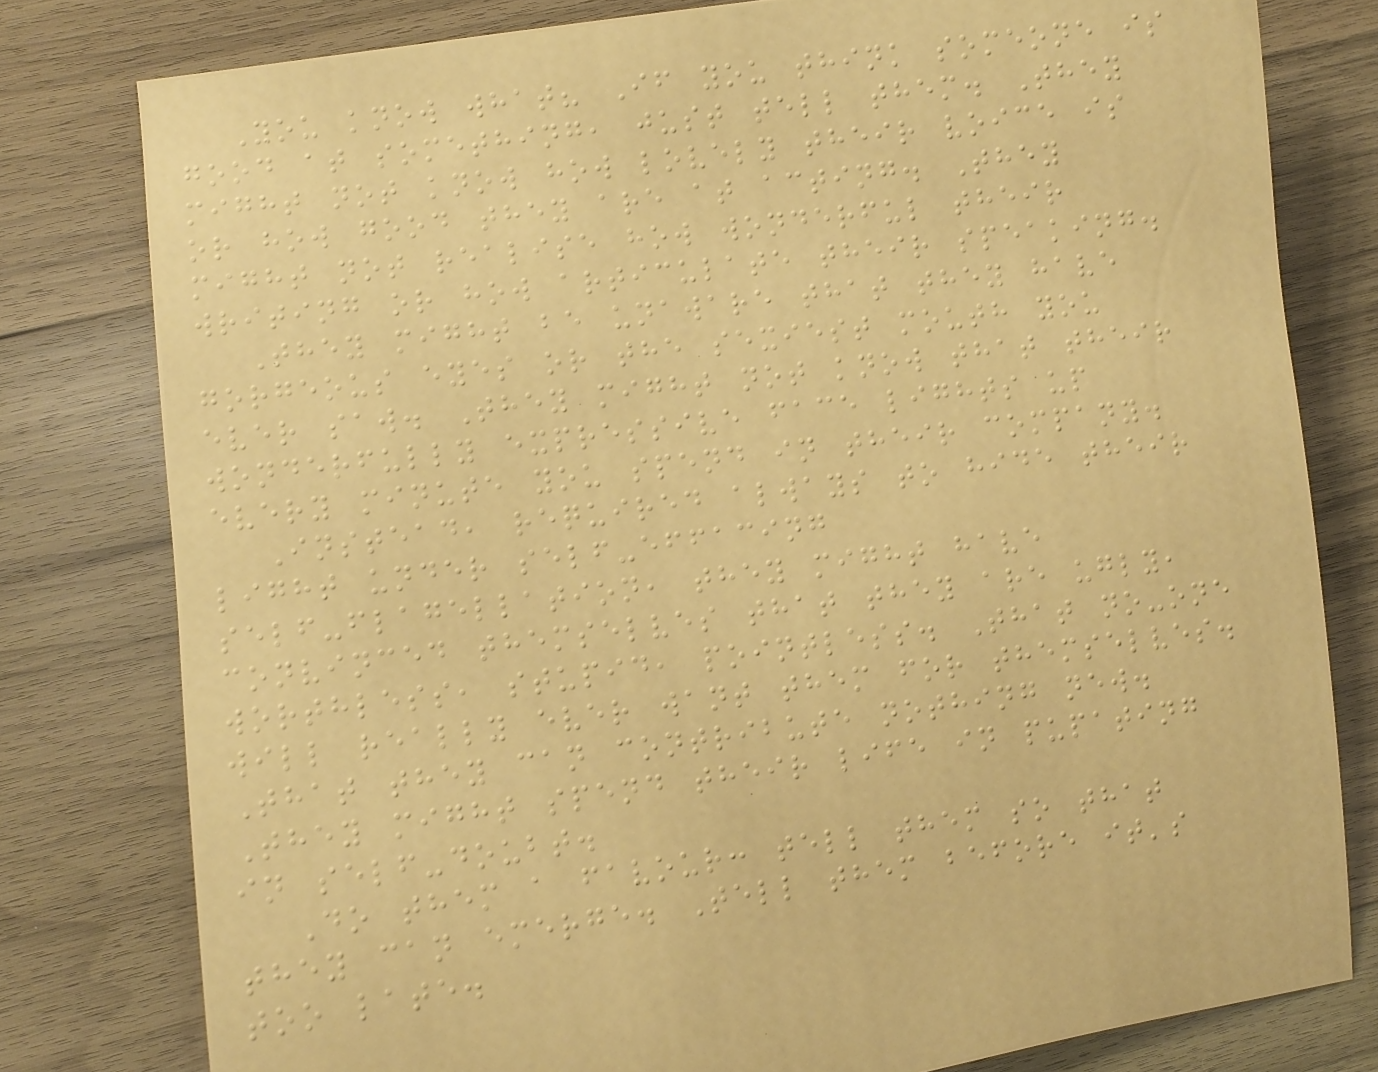You know what? If you think someone is
good at something, just tell them. They
might not know how lovely their voice is
or how good they are at acting. They
might not realise how wonderful their
writing or how articulate their speaking.
They might be unaware that they have
gorgeous eyes or the sexiest mouth you
ever saw. They might not know that their
wonderfully expressive face lights up
every minute you spend in their company.
Instead, required always to hide their
light under self-effacing
self-flagellation, they might have
convinced themselves that they are ugly,
worthless, stupid, pointless. That no-one
will really ever want them for themselves.
That they can contribute nothing new.
They might spend their life in pupating
in self-doubt.
Do them a favour: tell them so that
they can emerge. Tell them before it's
too late.
